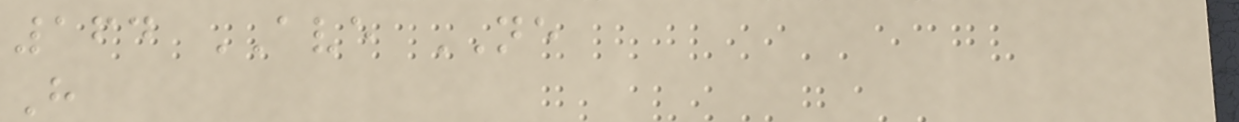164 AVE NE
H
